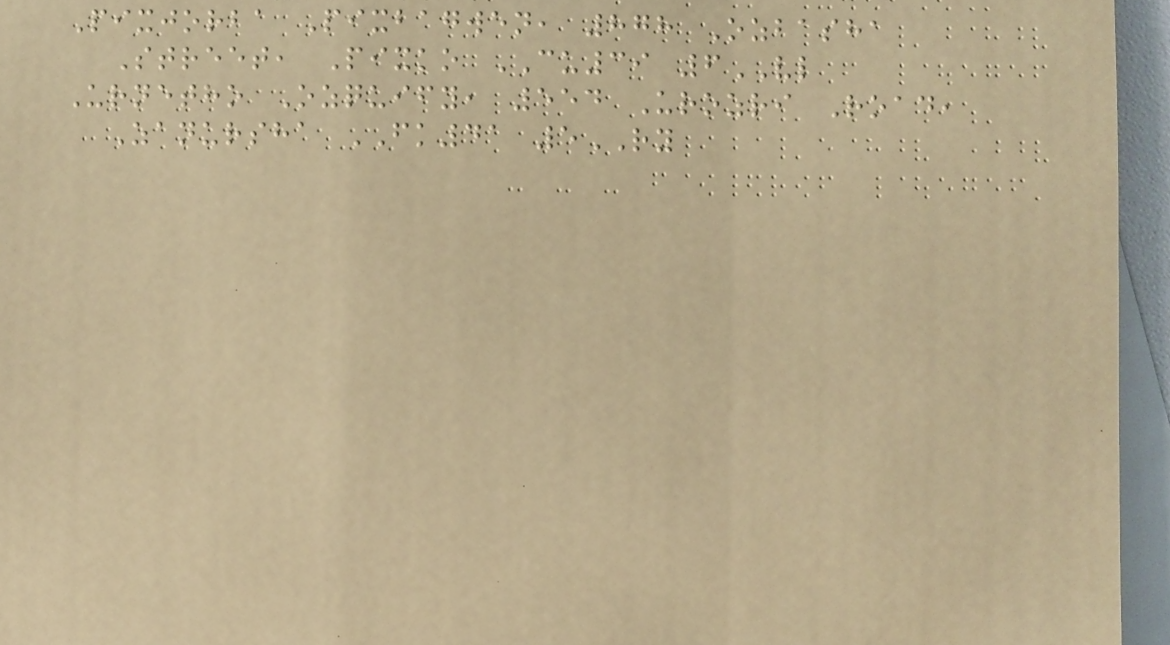Pixjorba Pixbagwen, 878 Ozbasha
Street, Pixko CU39 6VL
Urnetho Ozquify, 554 Urozri Road,
Zanursha FK41 5RY
